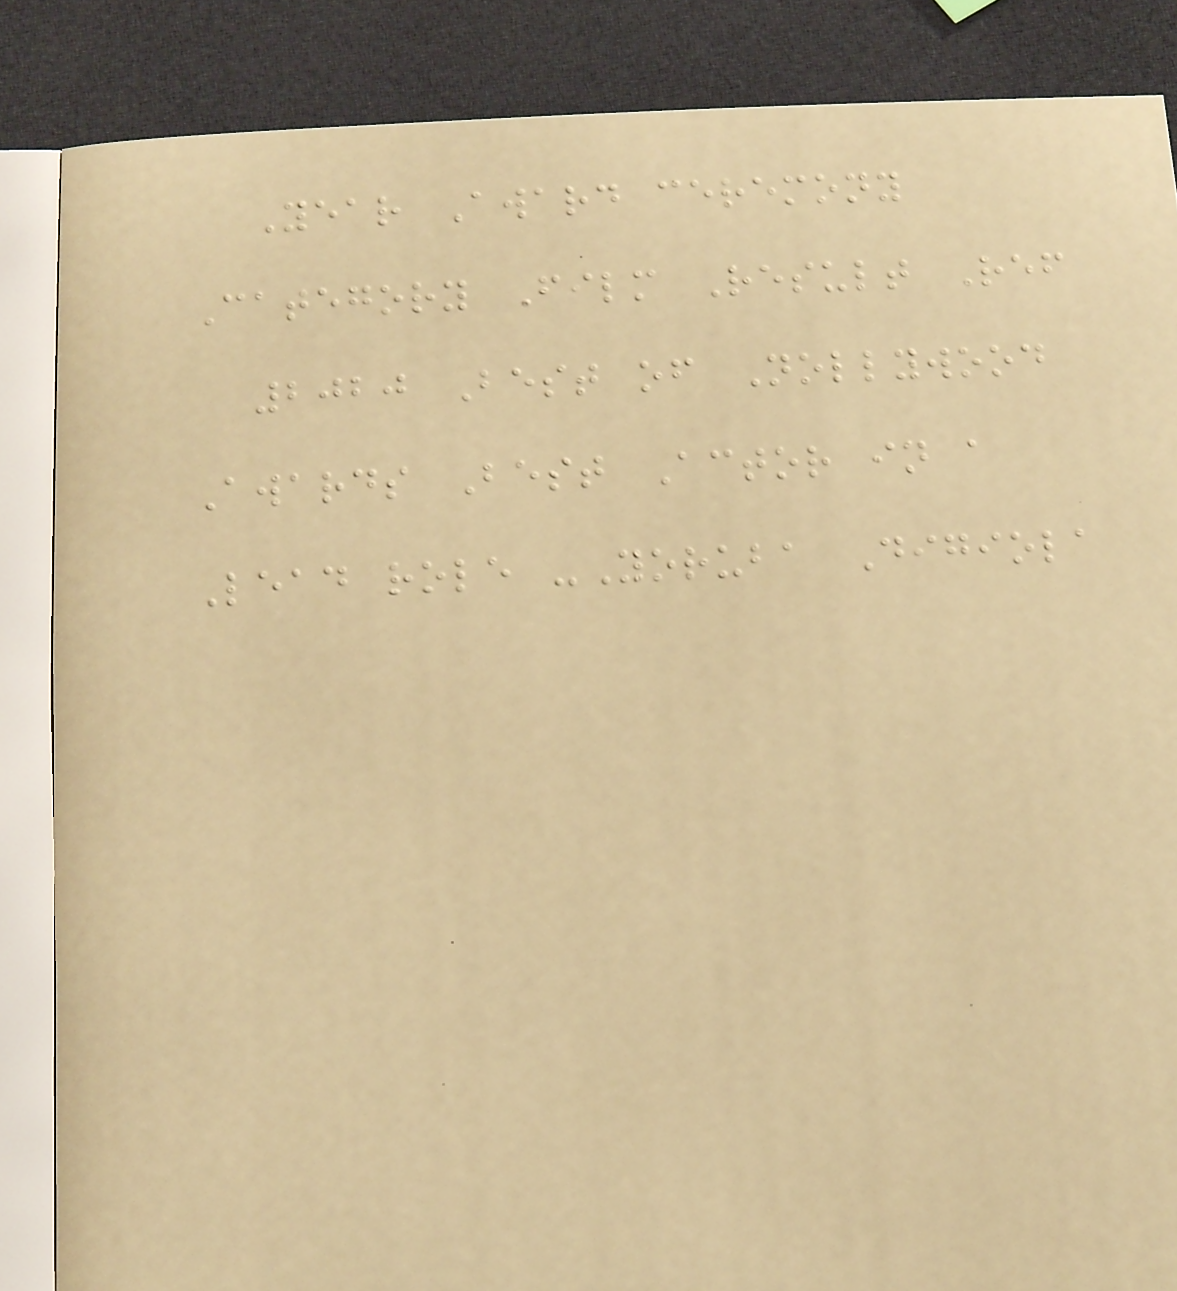Year Award ceremony
Category Film Result Ref
2020 Best of Nollywood
Awards Best Actor in a
Lead role -Yoruba Digiola
